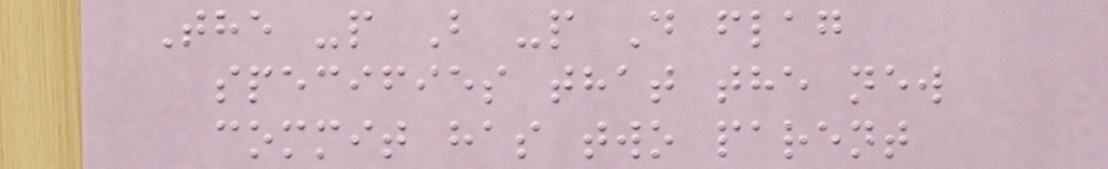The -p B -p D flag
specifies that the new
commit has two parent
